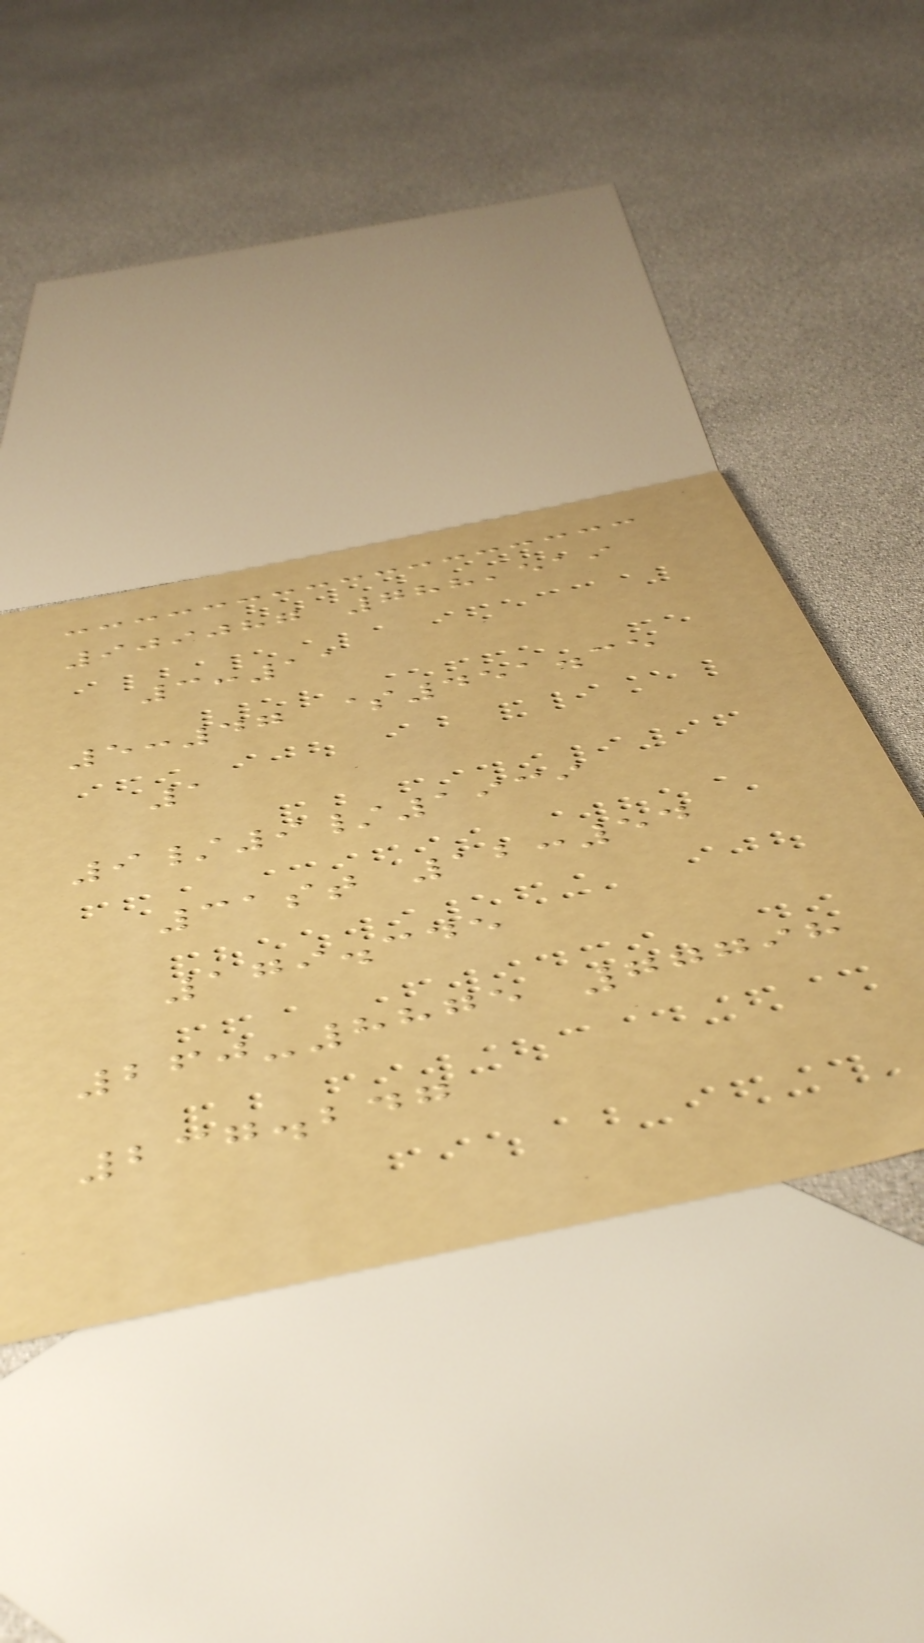909087 788,519
3:11
5:47 $451.35
1
9/9/1939
31st 12:54
179.345
260-8875 77798
237.247
